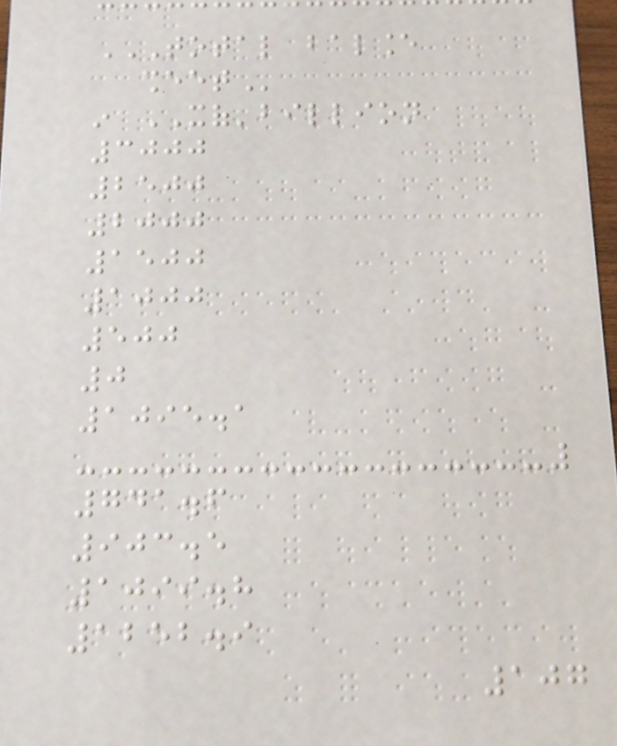TOTAL BALANCE
SHEET
in XOF'billion
3000
2500
2000
1500
1000
500
0
1095.1
741.6
903.5
1099.8
1252.9
107
